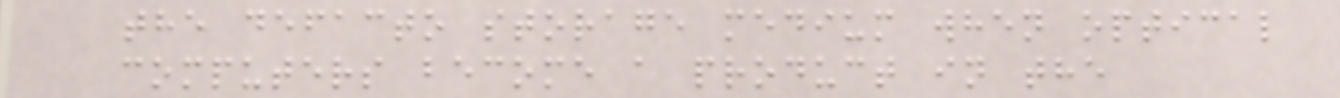the defacto storage medium when optical
computers become a product in the
